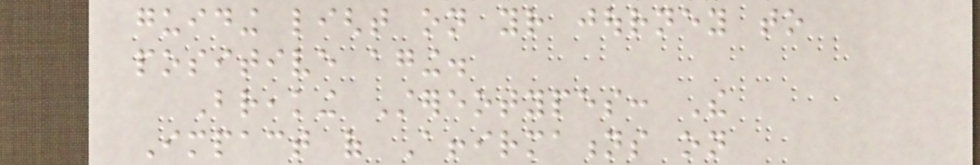guiding light on your journey to
positive aging.
Breaking Stereotypes: The
Impact of Affirmations on
